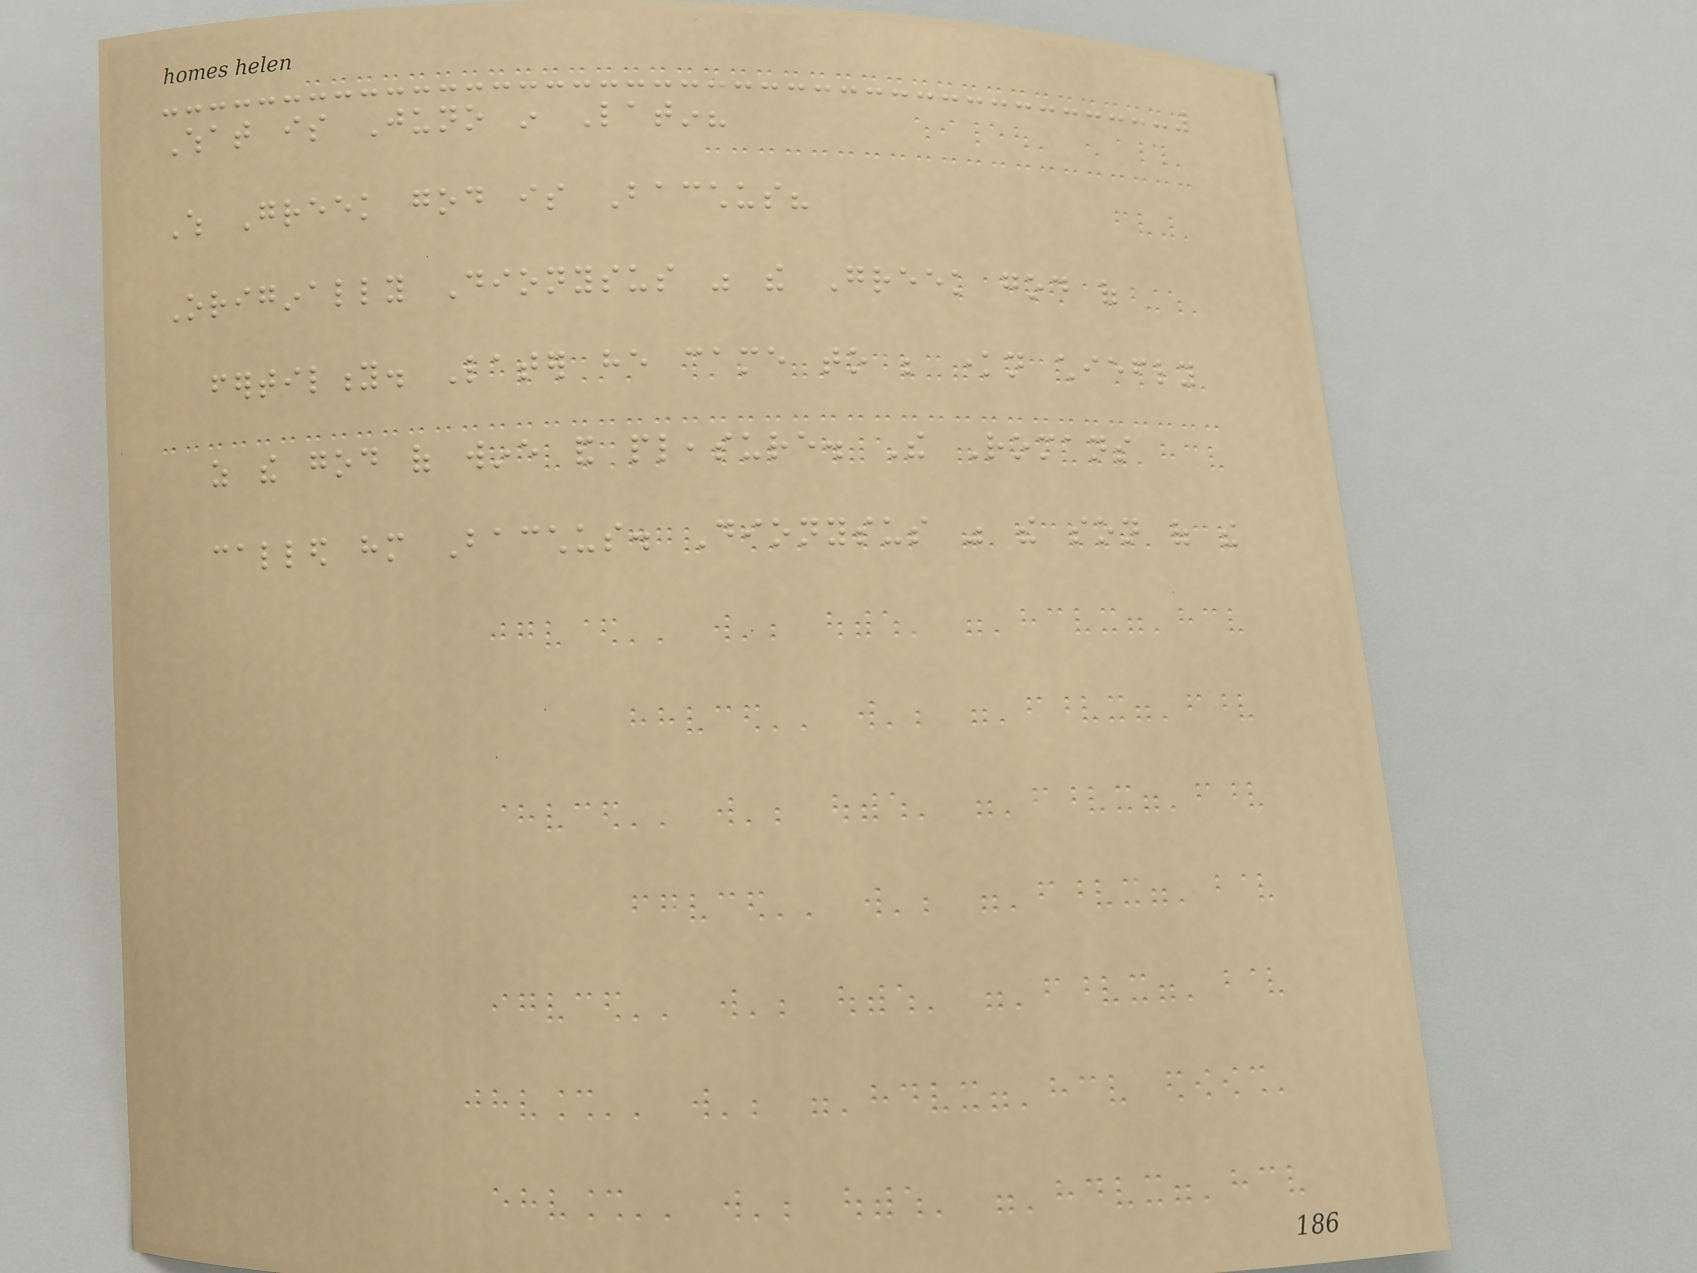What is Juno in Latin?
Which Greek god is Bacchus?
Originally Dionysus was the Greek god of
fertility. Later he came to be known chiefly
as the god of wine and pleasure. The Romans
called him Bacchus. Dionysus was the son of the
